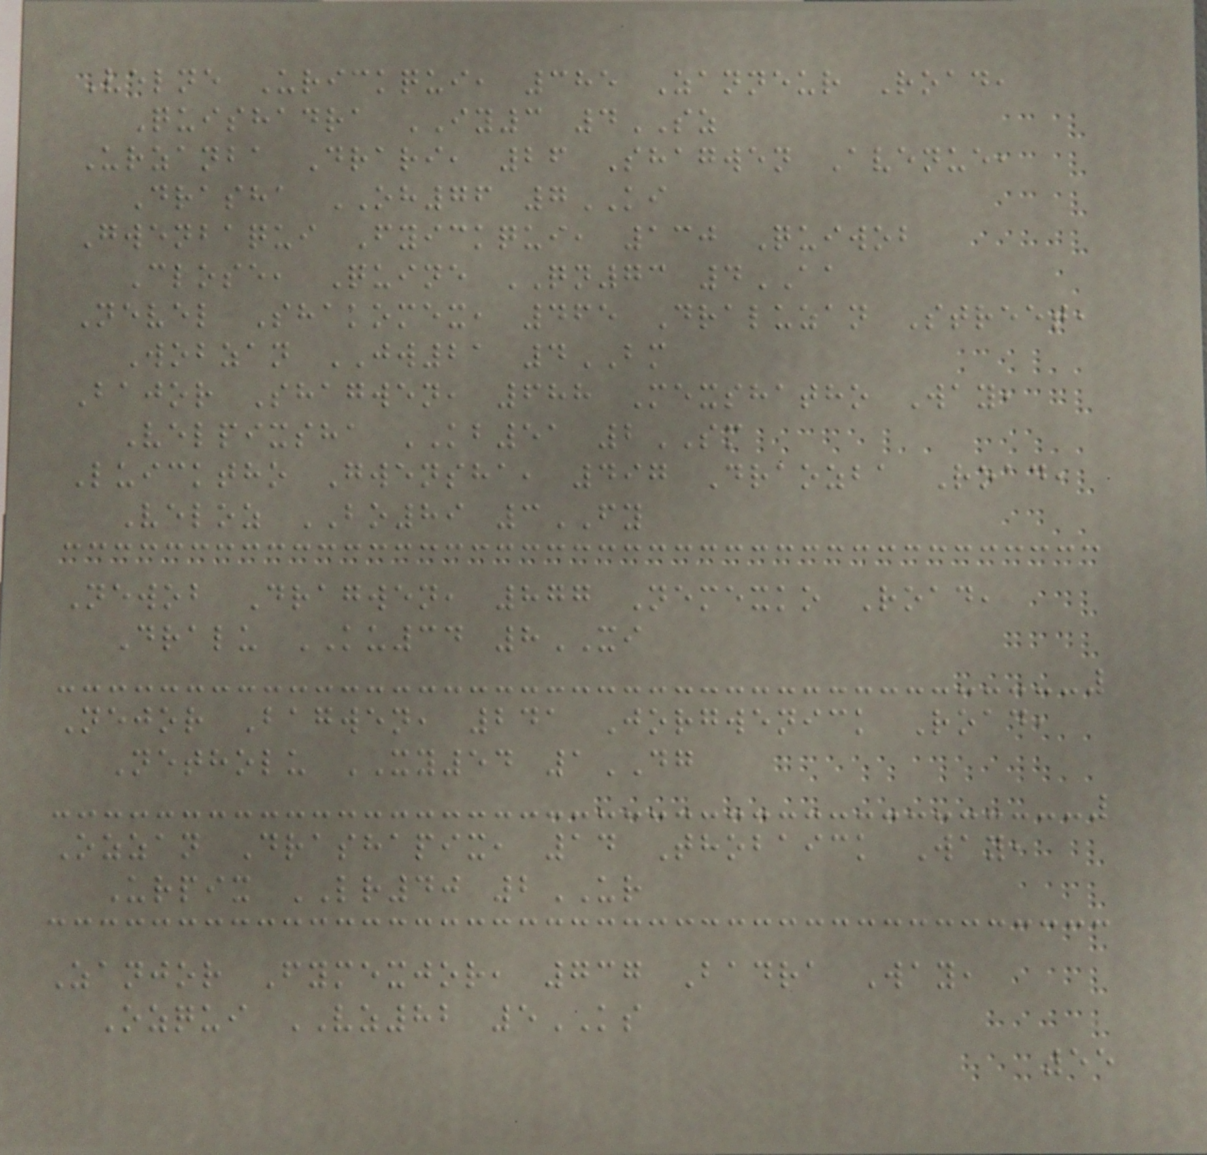Velne Urickqui, 385 Zanneur Road,
Quishadra IY3 4SZ
Urzanba Drari, 26 Shagwen Avenue,
Drasha OH76 7KI
Gwenbaqui Fyickqui, 130 Quiwob
Close, Quine QN73 4AA
Nevel Shakomex, 465 Draluzan Street,
Wobzan JW21 4BM
Bajor Shagwen, 688 Mexshatho Way,
Velpixsha KB51 2SM
Luicktho Gwensha, 497 Draozba Road,
Veloz BO89 3FY
Newob Dragwen, 877 Nemexko Road,
Dralu KU34 8XI
Nejor Bagwen, 241 Jorgwenick Road,
Netholu XY54 1DG
Ozzan Drashapix, 14 Thobaick Way,
Urpix LR40 2UR
Zanjor Fymexjor, 737 Badra Way,
Ozqui VZ82 5KS
55
